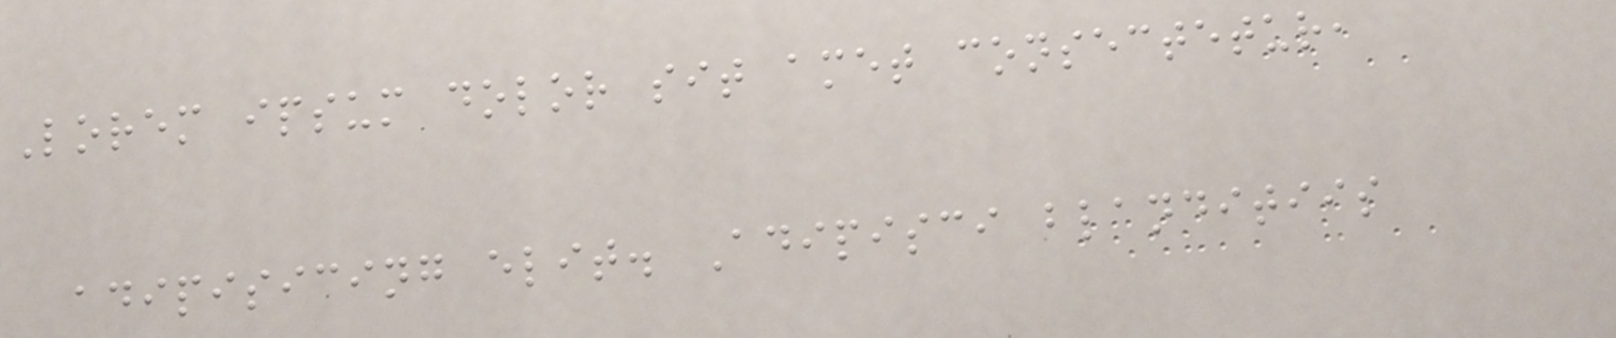Lorem ipsum dolor sit amet consectetur,
adipisicing elit. Adipisci blanditiis
